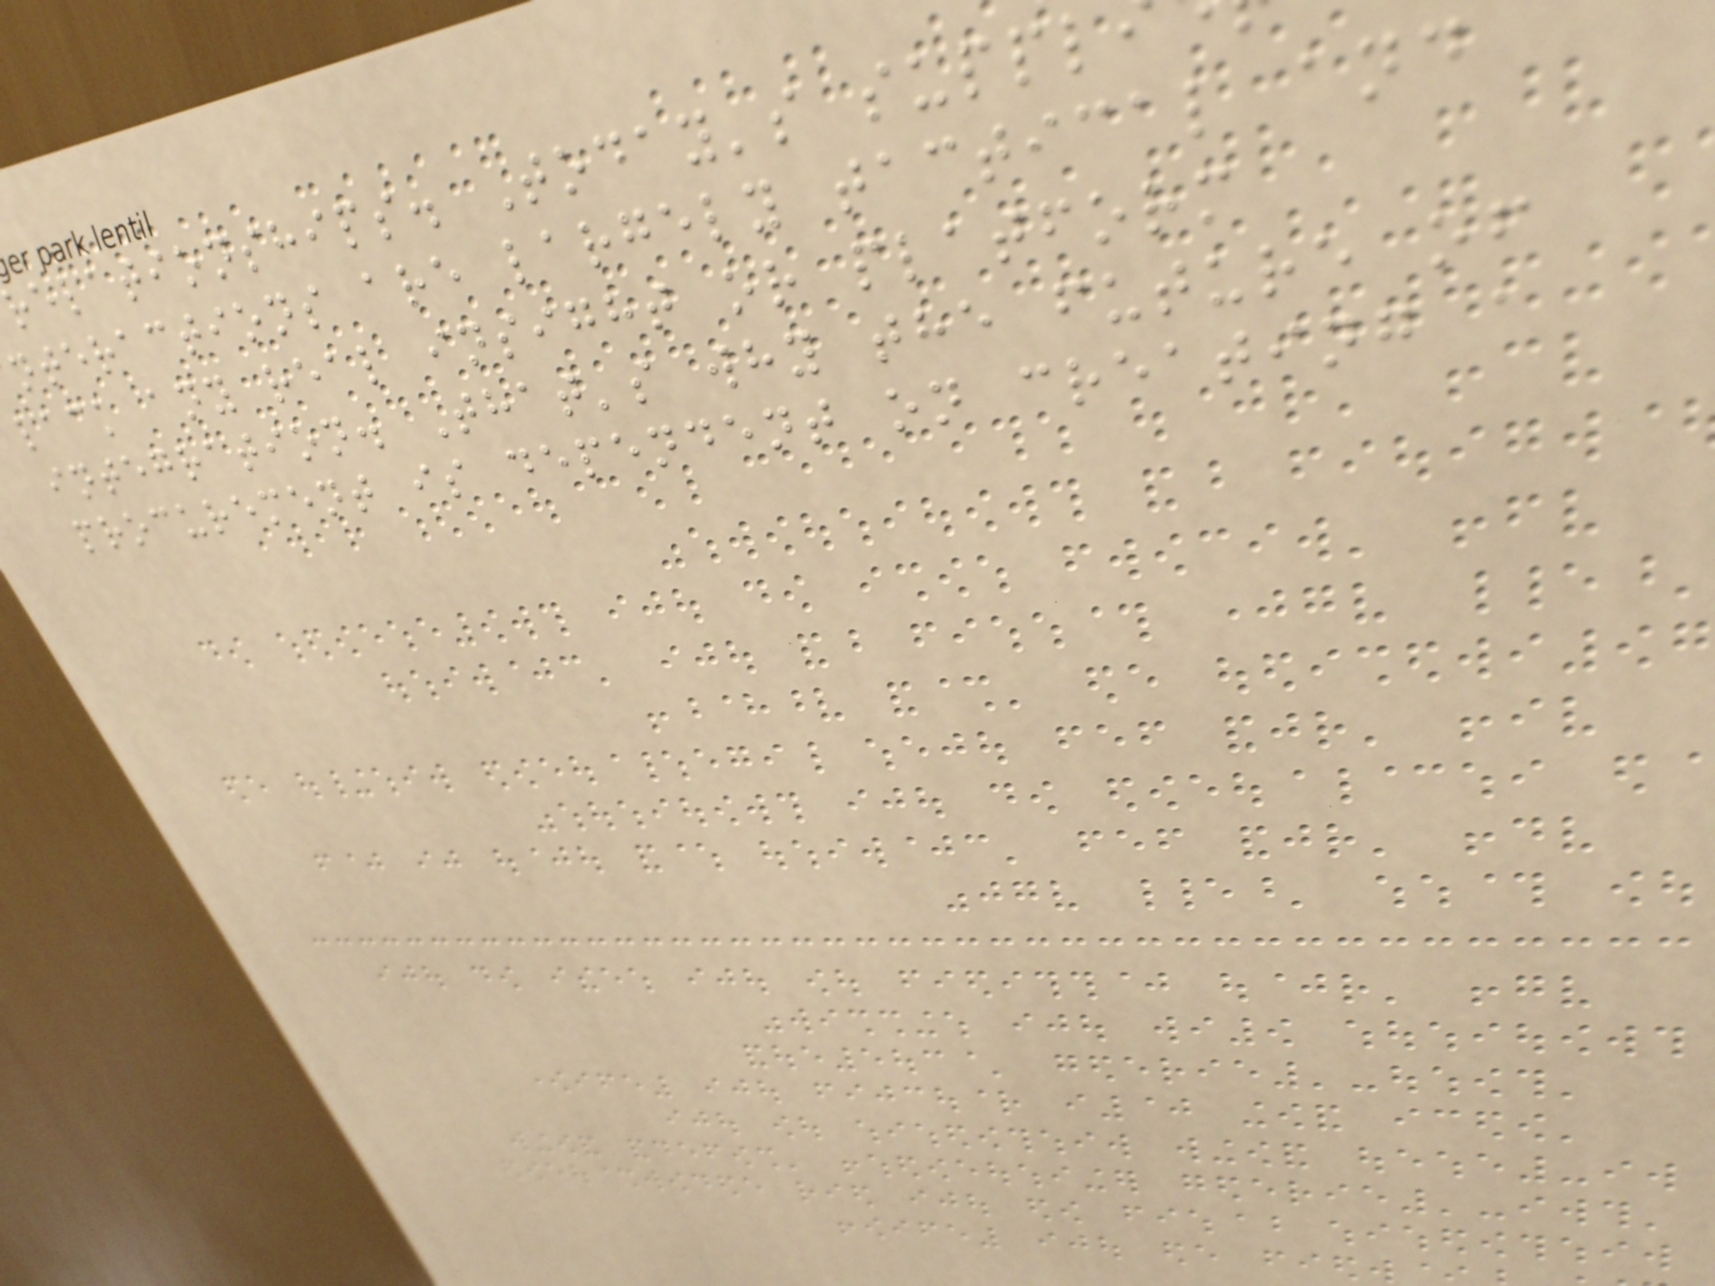relationships. Today's suppl
nteractions are largely tactical and
lack any real insight or platform
integration. That's why the future of
procurement is dependent on creating a
